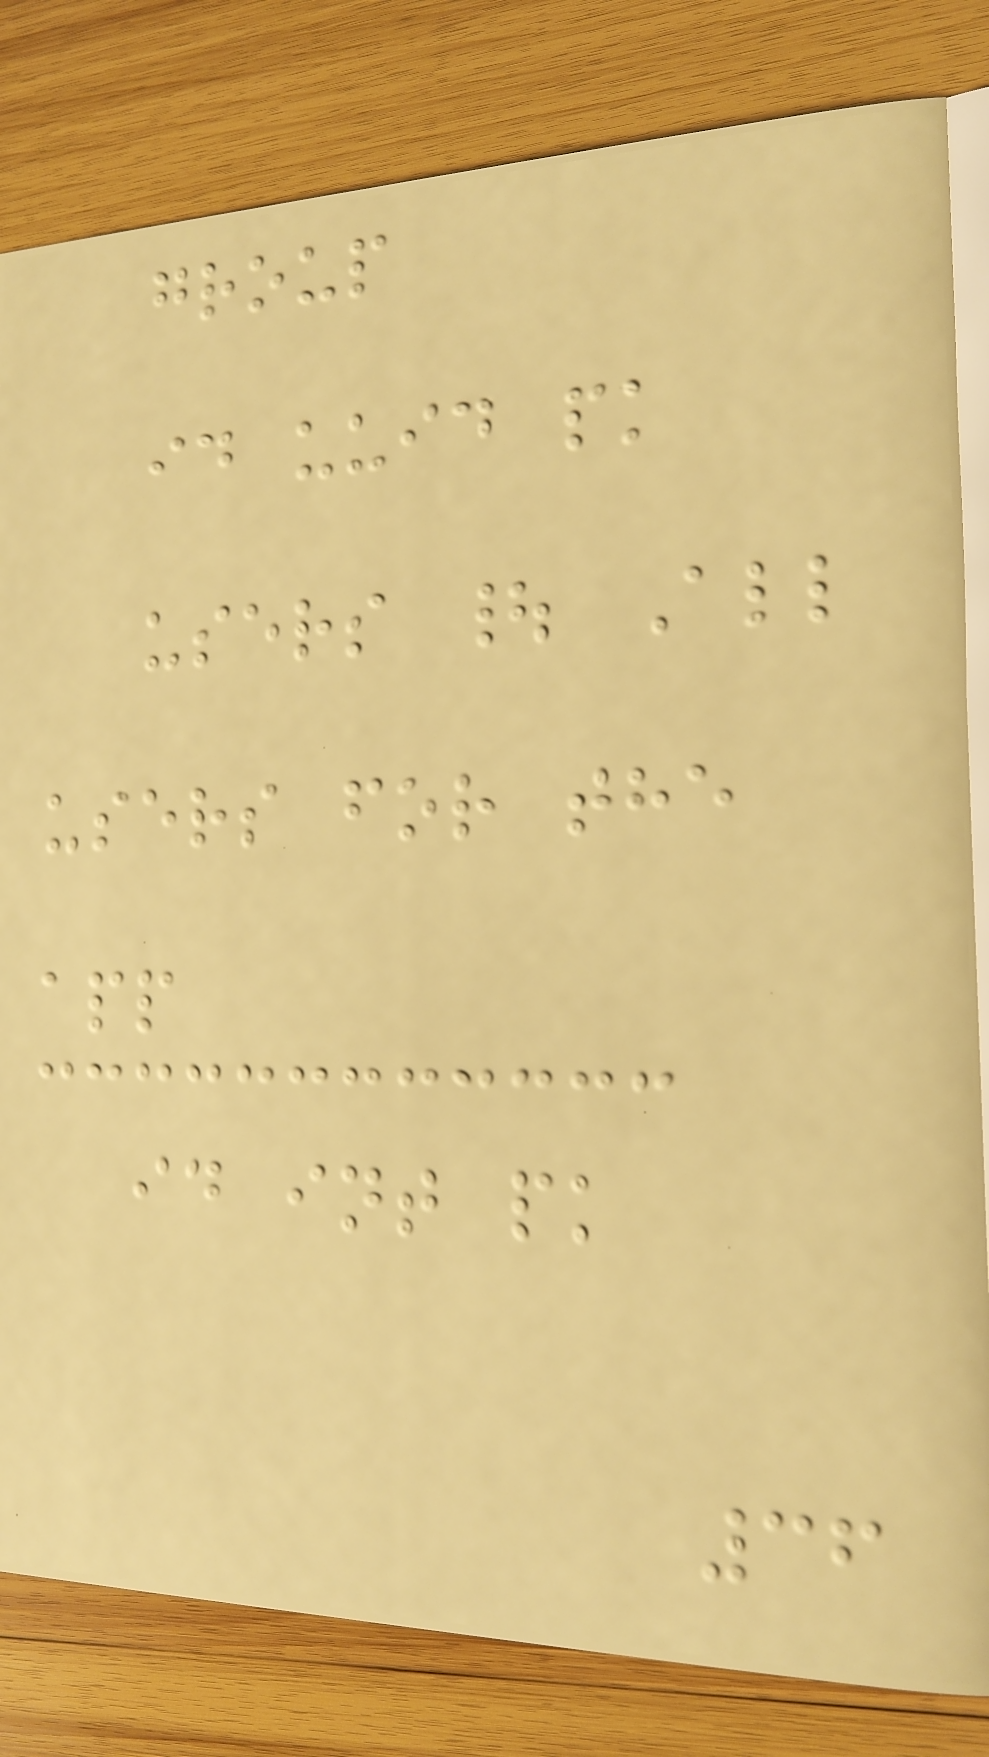group
id uuid pk
users | All
users for the
app
id int pk
36
